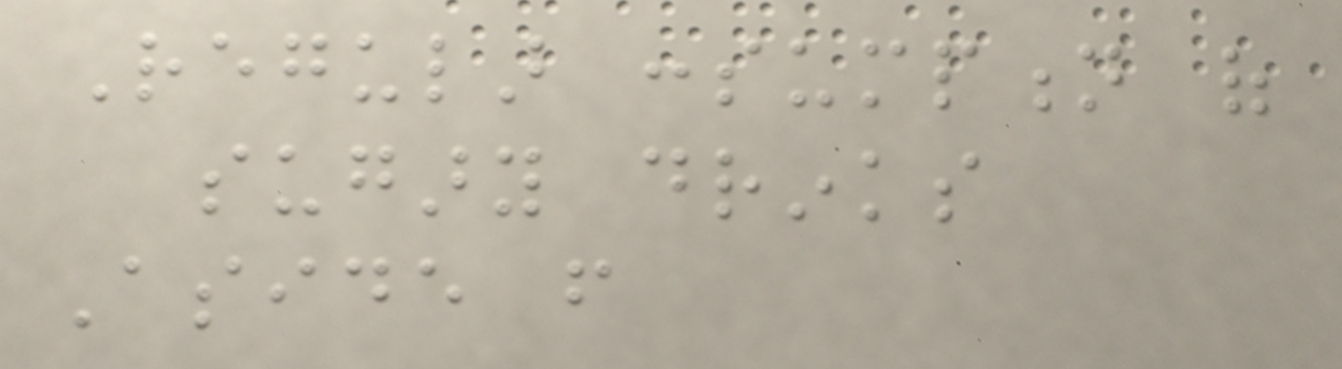Regular consumption of
sugary drinks
Aside from
